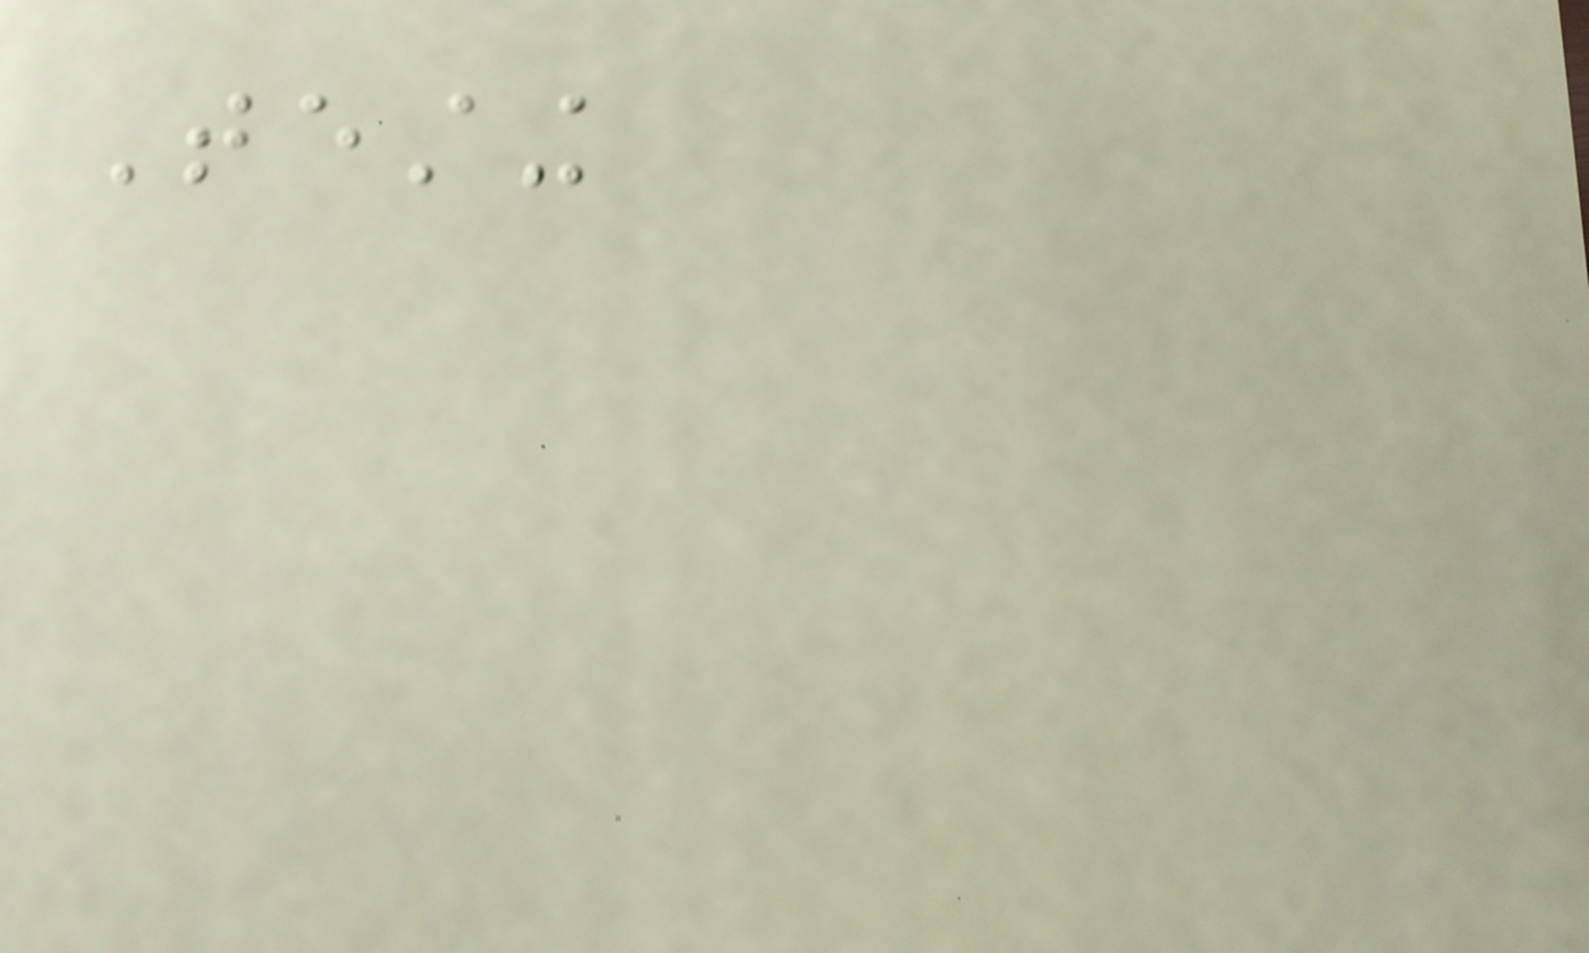Testing
